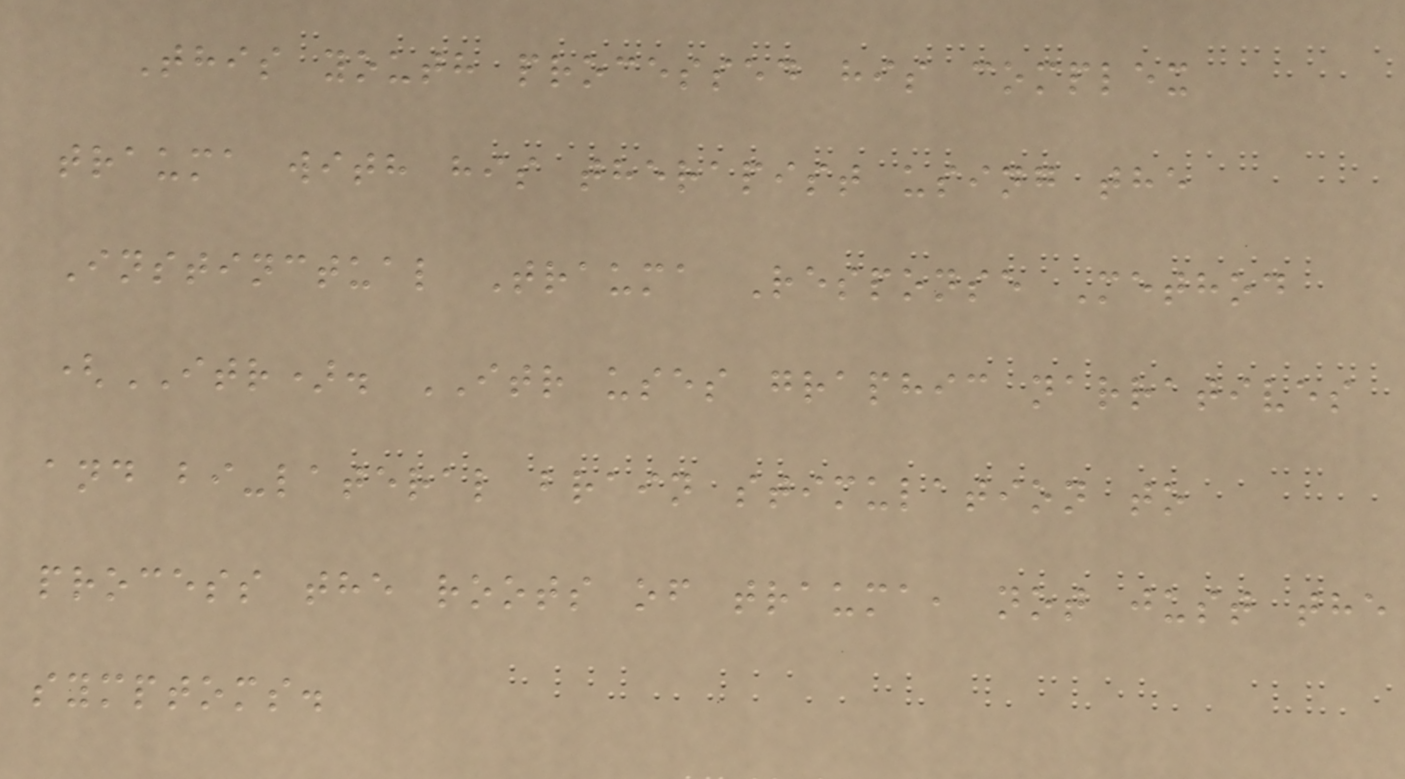This youth processed his complex
trauma with his therapist using the
Instinctual Trauma Response Method
(ITR). ITR uses graphic narratives
and bi-lateral brain stimulation to
process the roots of trauma, not just the
symptoms.
